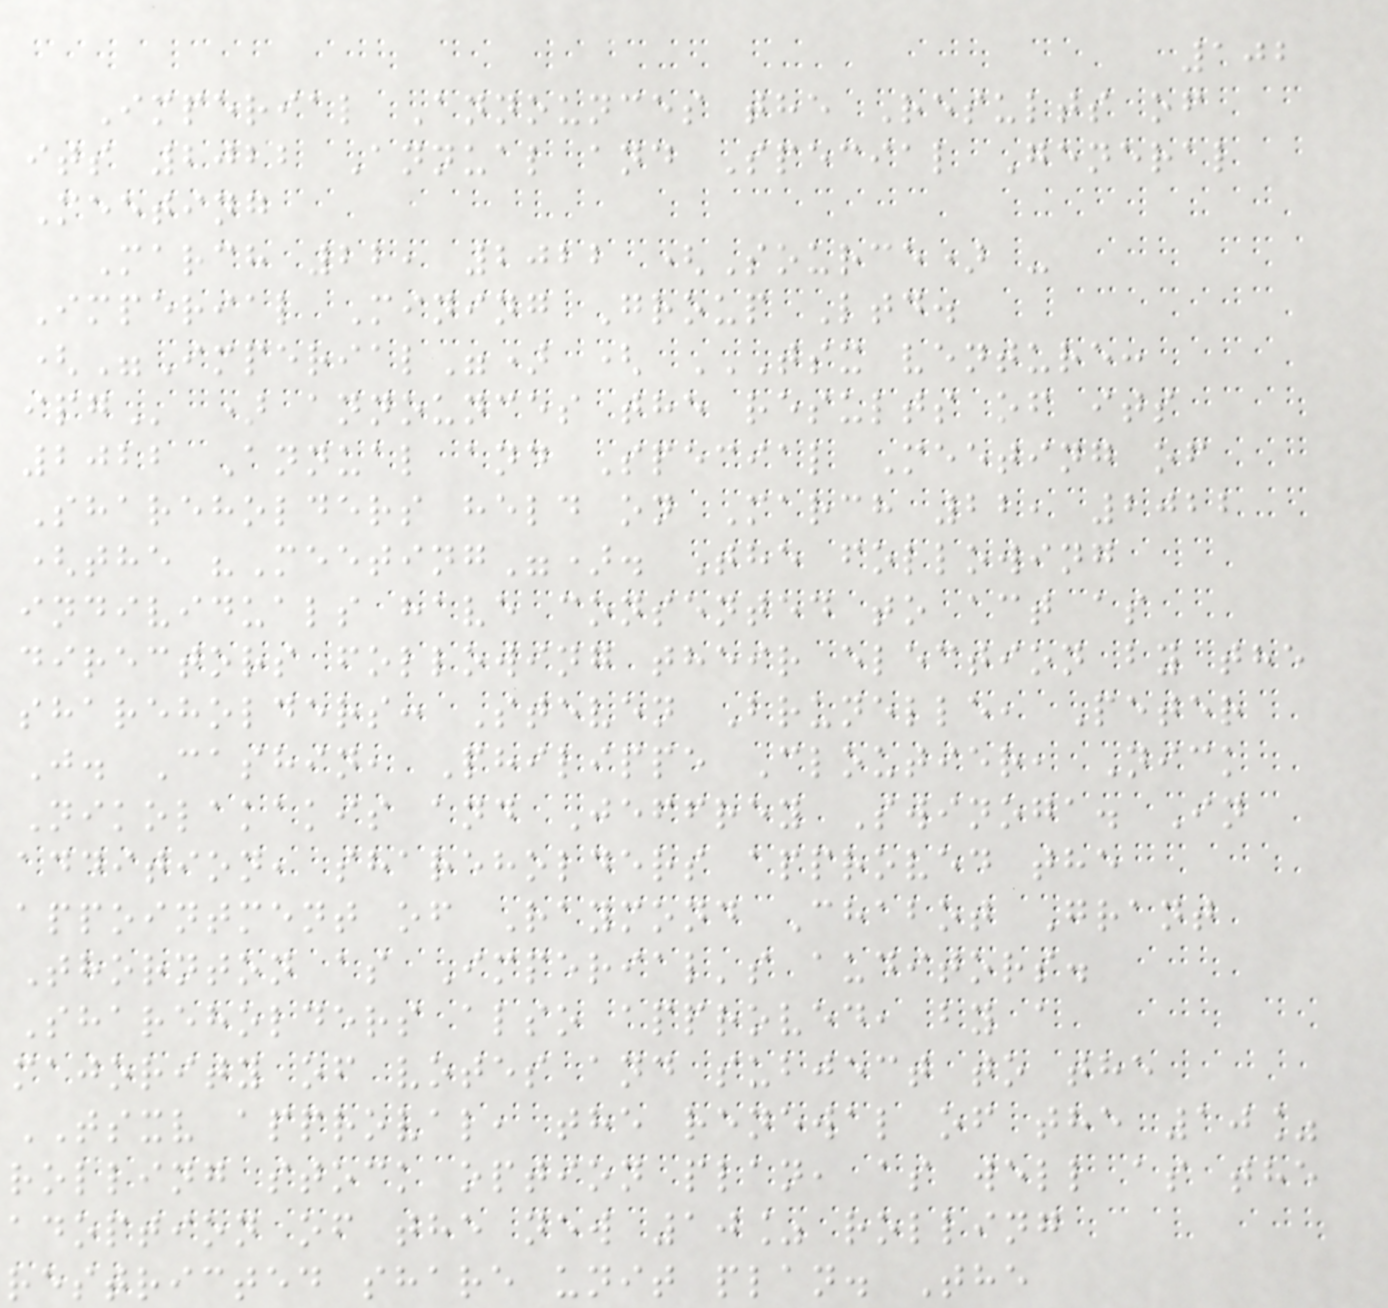102
Imperial Announces the Results of
its 2022 Annual and Special General
Meeting
March 22, 2022 (Source) -
Imperial Mining Group Ltd.
("Imperial") ( TSX VENTURE:
IPG ) announces the results of its
2022 Annual and Special Meeting of
Shareholders held on March 22, 2022
(the "Meeting"). The following
individuals have consented to act as
directors following their election by the
shareholders: Steven Brunelle, Peter
J. Cashin, Philippe Cloutier, Nick
Nikolakakis and Jeffrey Swinoga. In
addition, shareholders approved the
appointment of Raymond Chabot Grant
Thornton as Imperial's auditors.
Shareholders also approved, by a
majority of votes and subject to the
TSXV approval, the renewal of the 10%
rolling stock option plan, as well as the
adoption of the new 10% rolling
restricted share unit plan. The
